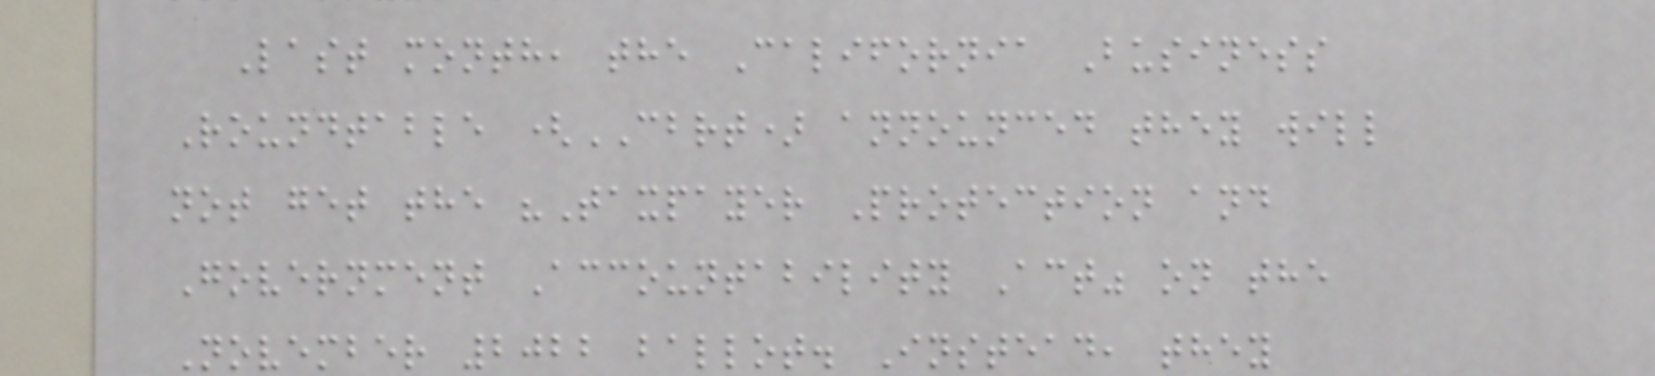Last month, the California Business
Roundtable (CBRT) announced they will
not get the "Taxpayer Protection and
Government Accountability Act" on the
November 2022 ballot. Instead, they
